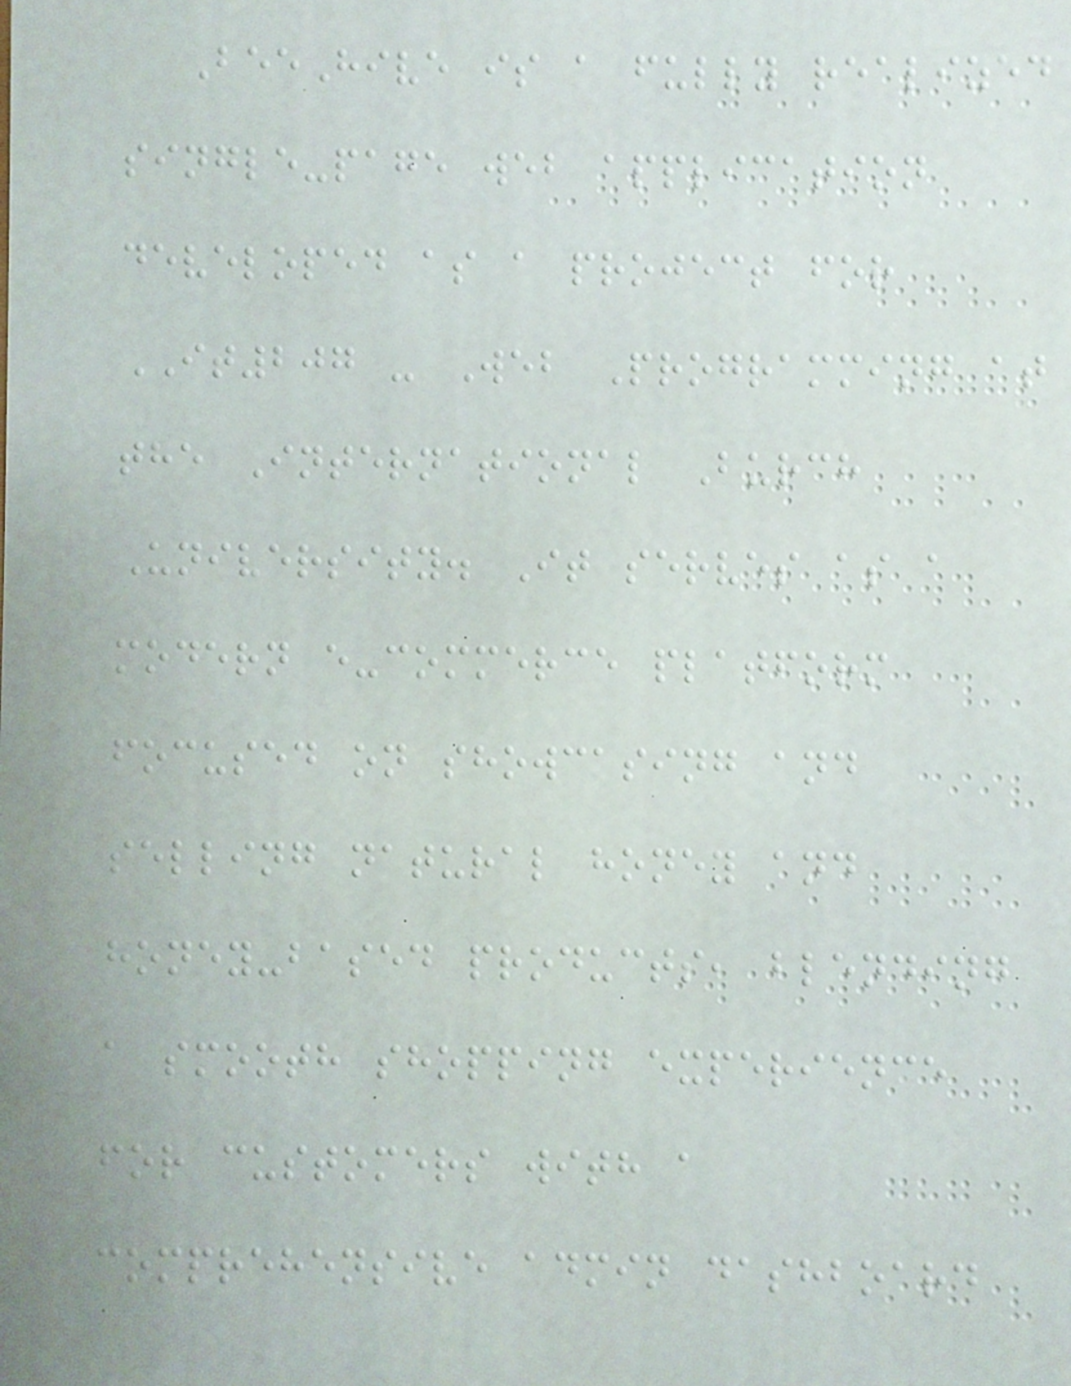BeeHive is a fully realized
single-page web application
developed as a project for
IT207 - Web Programming at
the International Burch
University. It serves as a
modern e-commerce platform
focused on showcasing and
selling natural honey and
honey-based products, blending
a smooth shopping experience
for customers with a
comprehensive admin dashboard
